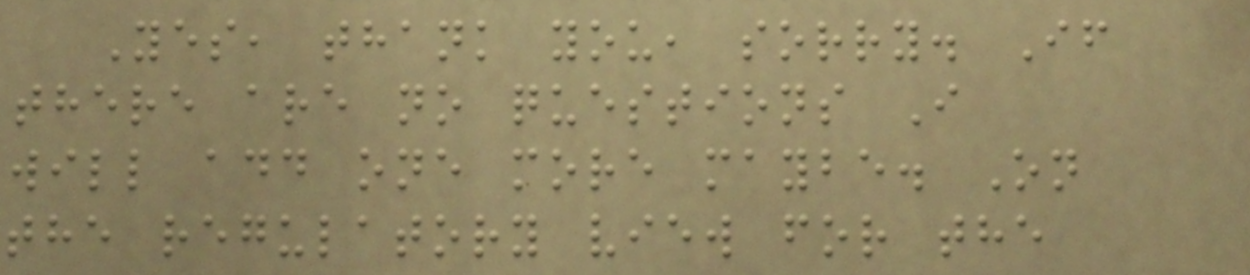Yes, thank you, sorry. If
there are no questions I
will add one more maybe. On
the regulatory view for the
